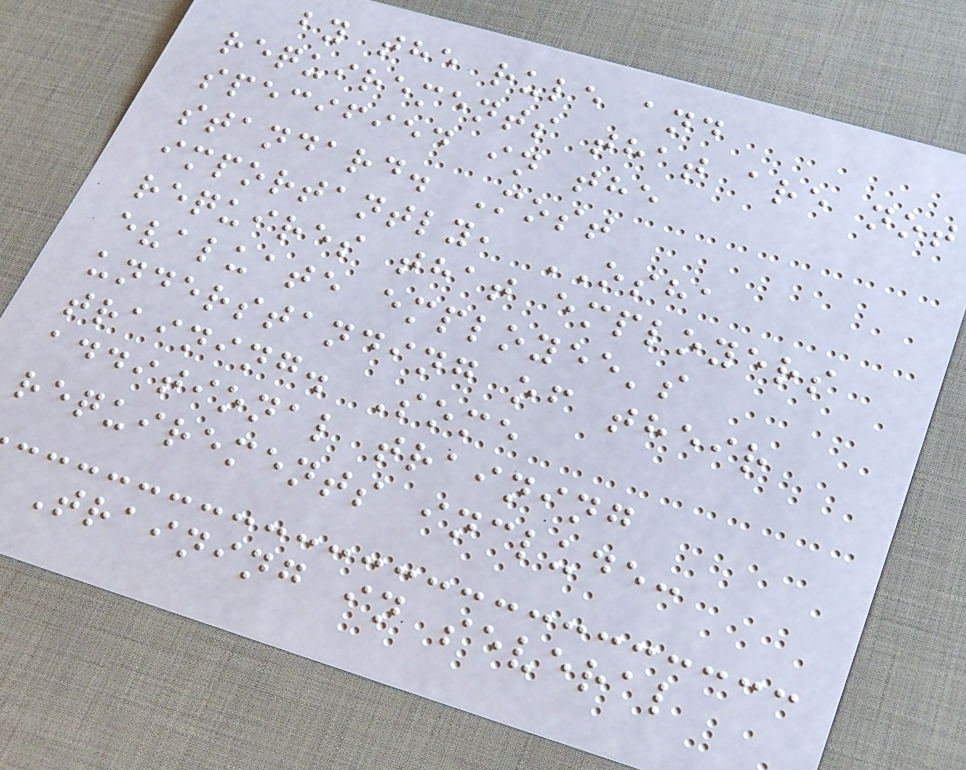by the rule and
requirements that are not
specified in the
standard. Most
importantly, OSHA
requires that employers
evaluate employee's
understanding of their
training. Some
additional training
requirements include:
Training in several
